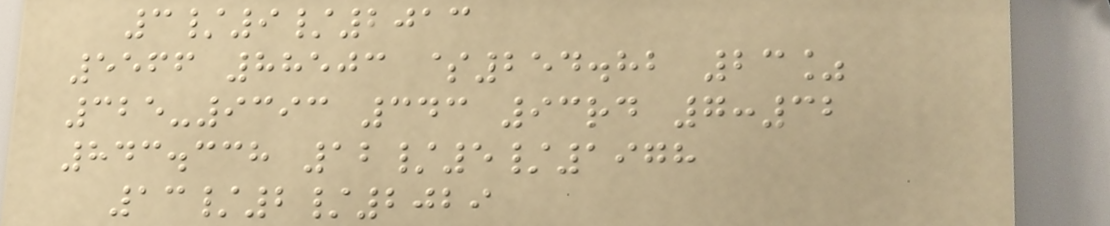3/9/2013
5566 88503 $254.82 23%
325-9393 343 93rd 7:32
843.338 12/5/1978
13/2/2029
